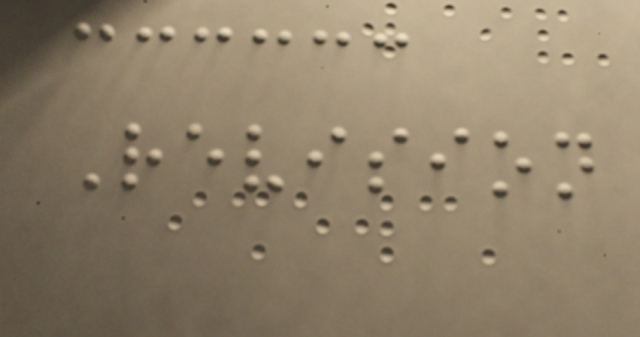Revision
